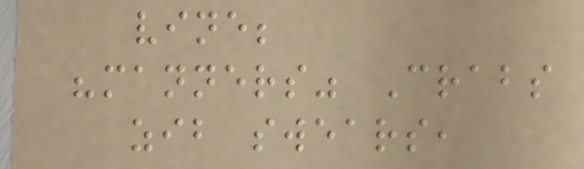vine;
"manners" Crabs
zib swears,
